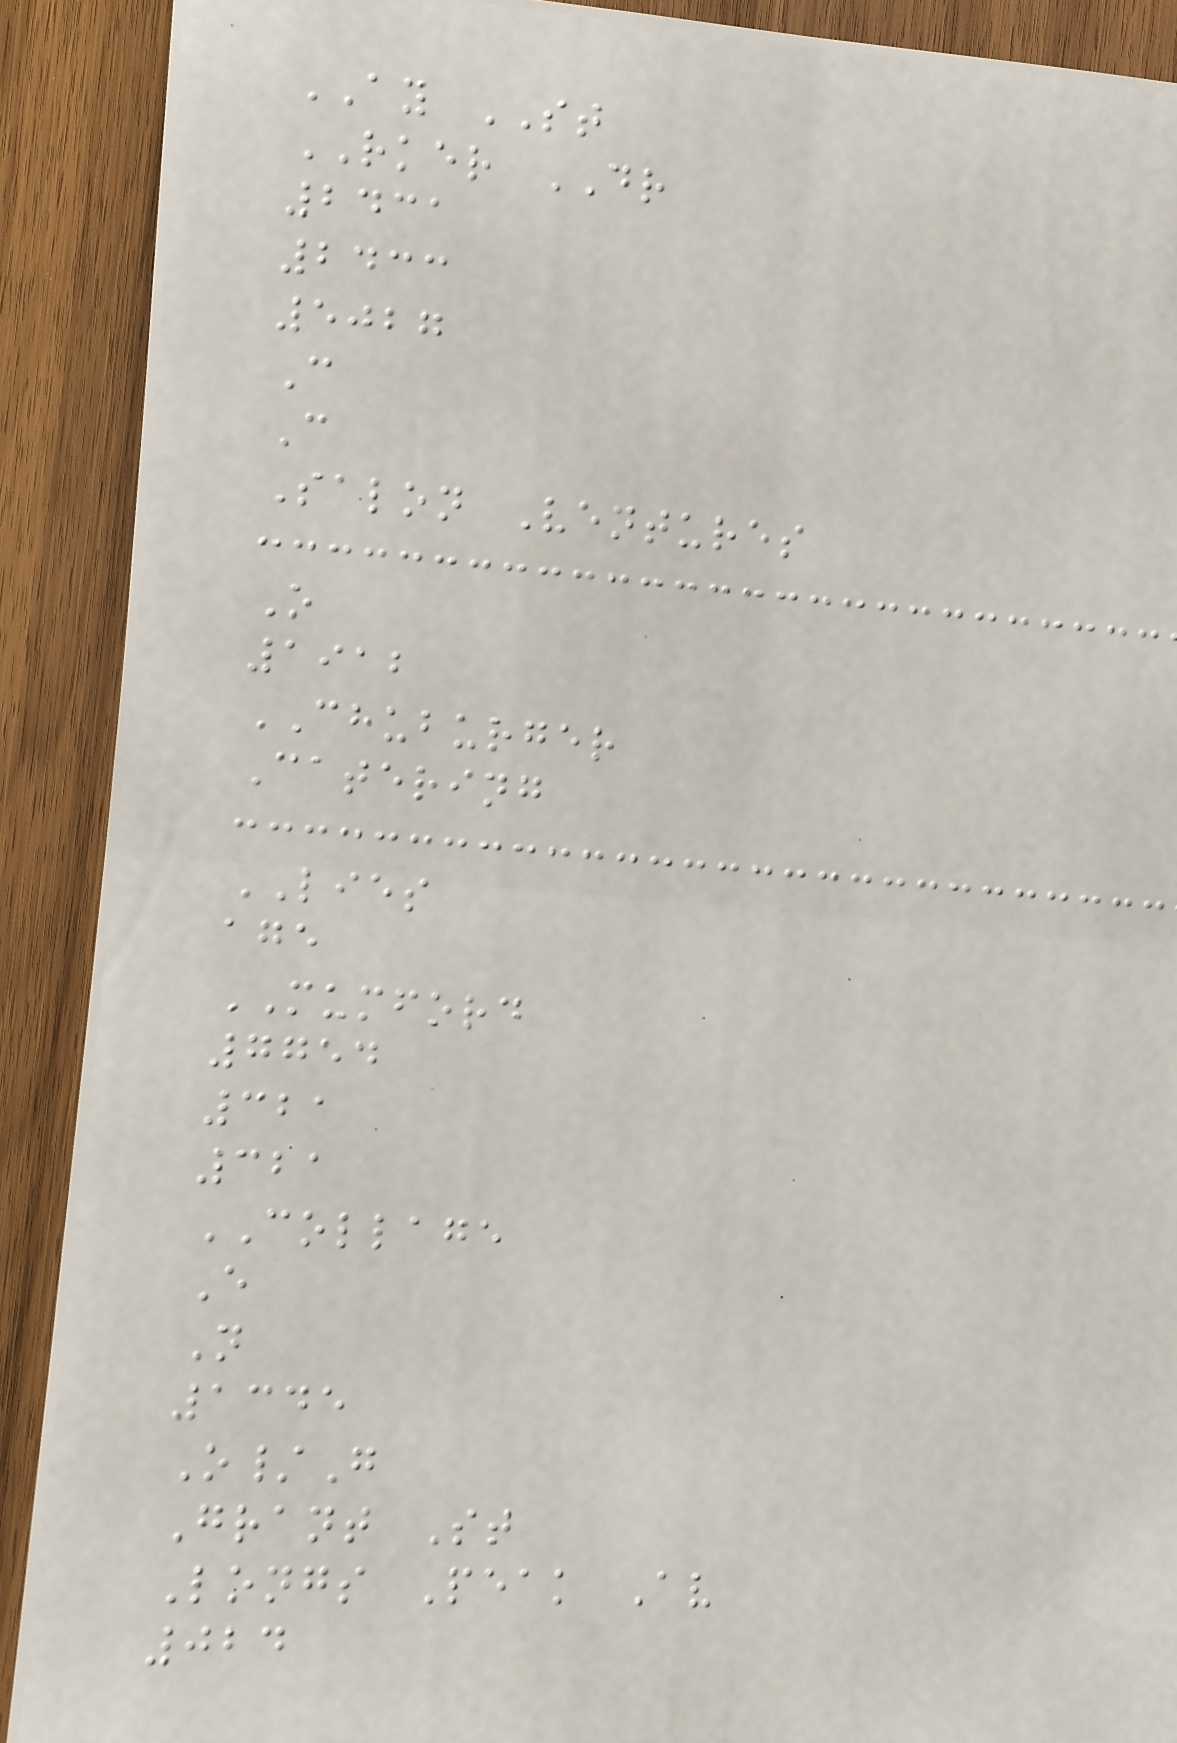AY ST
RKER DR
2431
2433
5027
C
C
Salon Ventures
O
1912
CHUBURGER
Catering
LIES
age
MUMFORD
7754
321
321
COLLAGE
E
N
1345
O/G
Grant St
Longs Peak Av
024
